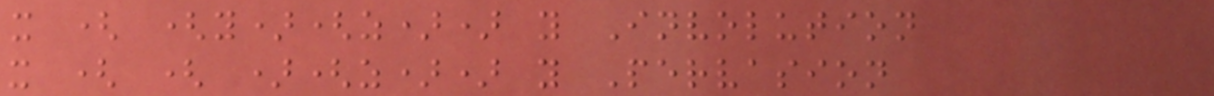x ( (y)(z)) y Involution
x ( ( )(z)) y Pervasion
